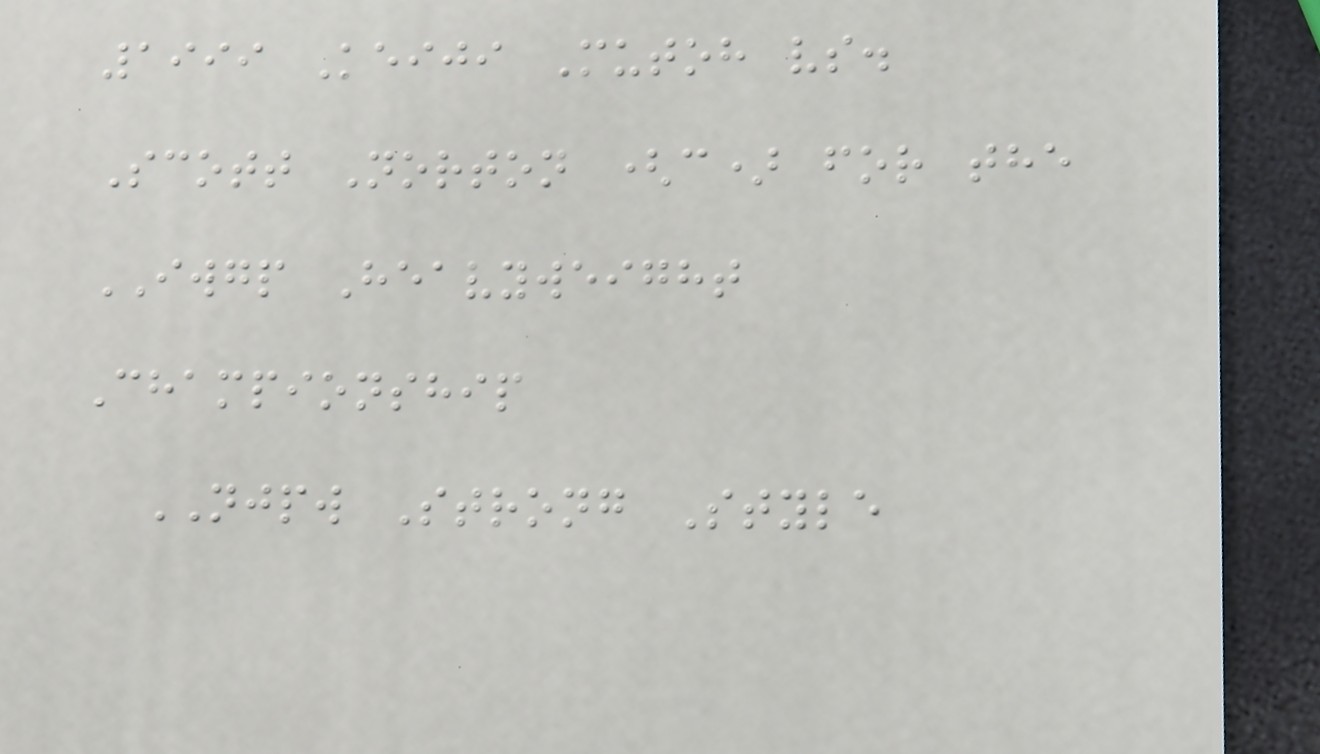1999 Keiji Mutoh vs.
Scott Norton (c) for the
IWGP Heavyweight
Championship
NJPW Strong Style
